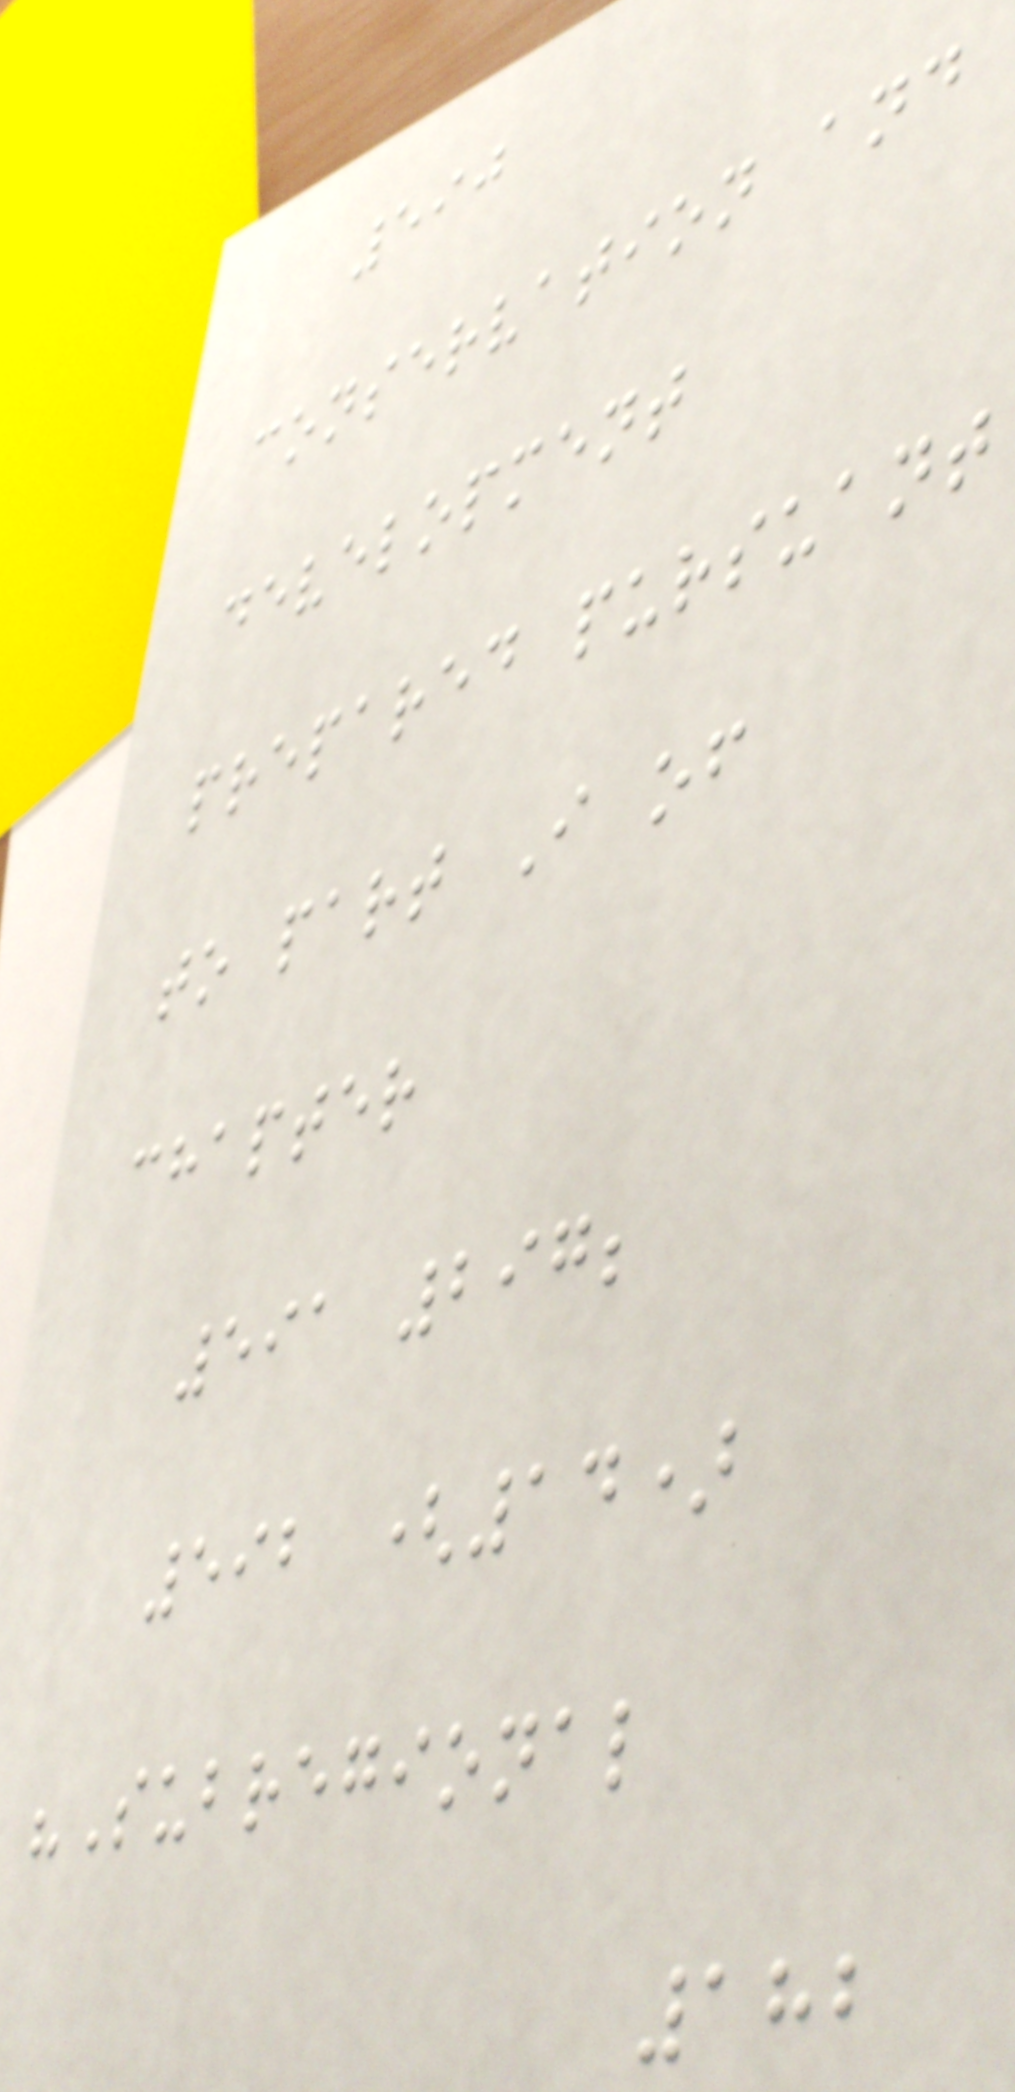590
conservation and
development
prepared pursuant
to part I of
chapter
591 297;
592 (14)
"Subregional
182
